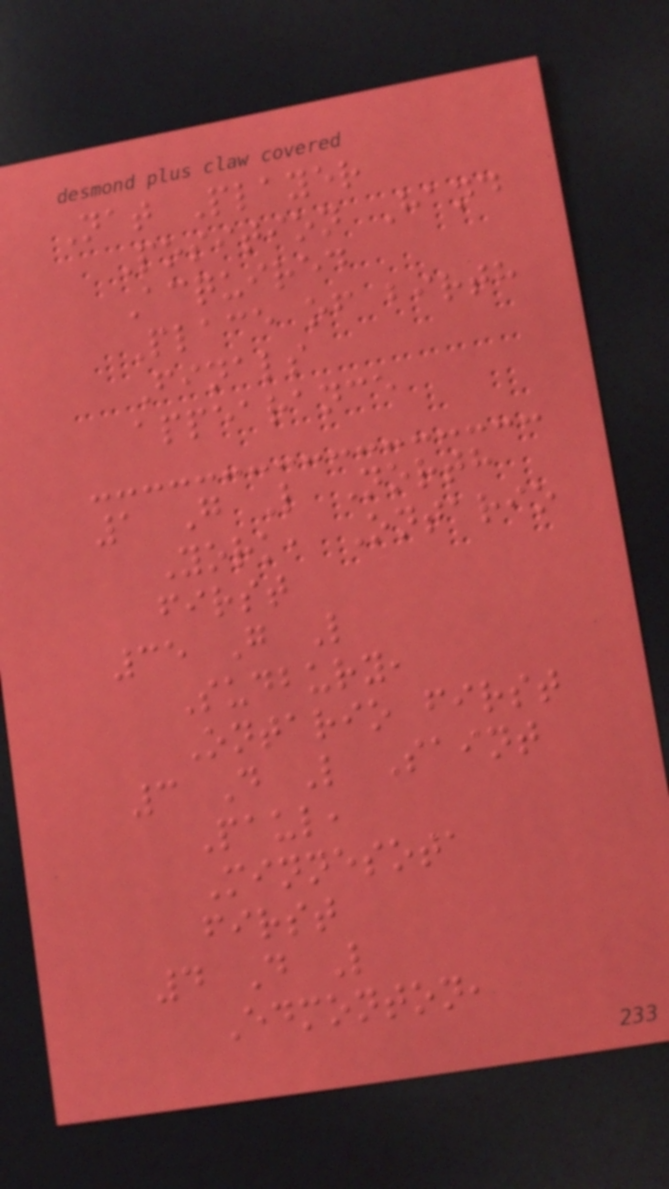Nat Player
Position Hand
Acquired
Place of birth
Finals
appearance
1 G L North
York, Ontario
first
35 G L
Sudbury,
Ontario first
3 D L Saint
Paul,
Minnesota
first
4 D L
Edmonton,
